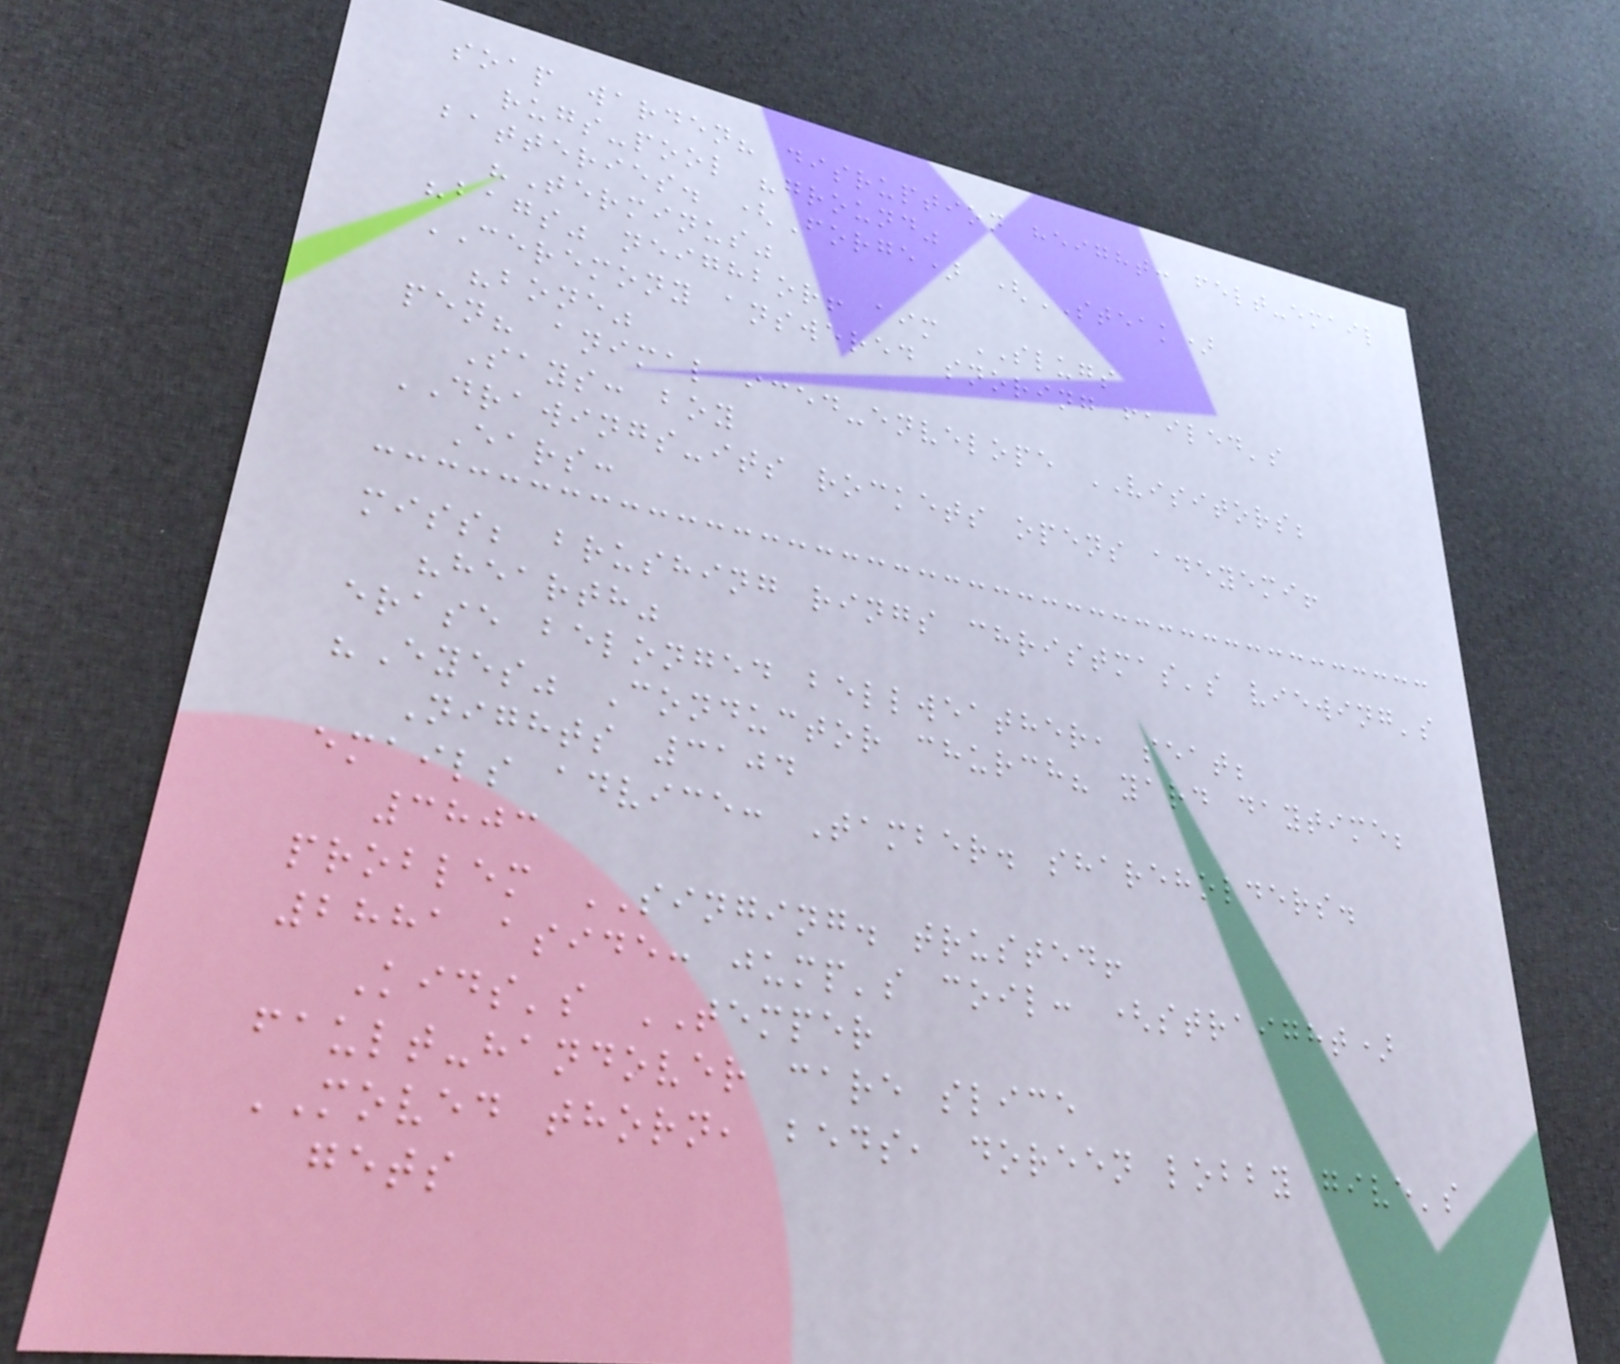soap warden? disruption height: felt-email
rugs-pool "ground"
batteries. (Forge) (STEAK)
"Terminus"
"bags" neighbor! aim SLUGS
CEREMONY answered snoring failed's
"bone"
pen? animal iced-envelope VISITORS;
Says: boy
DRAWINGS-its rockets opens adeyemi!
Ears:
miss; brushing rings christmas's viewing's
"hearth"
erase belonged bellweather, seat;
"Eyes" Conductor church? yard daytime;
Nights 3104
emails advice: Tamber. shareholders.
3803
problem SINGING. trusted!
2881 aside: jump's coil: (straight)
Kids's TEMPER
fault-handover care slice
MOVED thorn, beds, doreen lobby give's
gets
